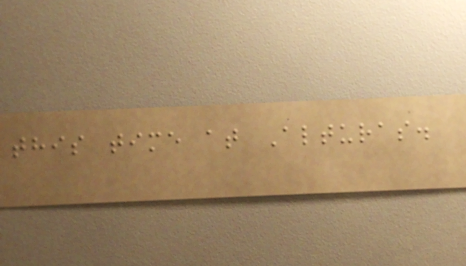this time at Alturas.
